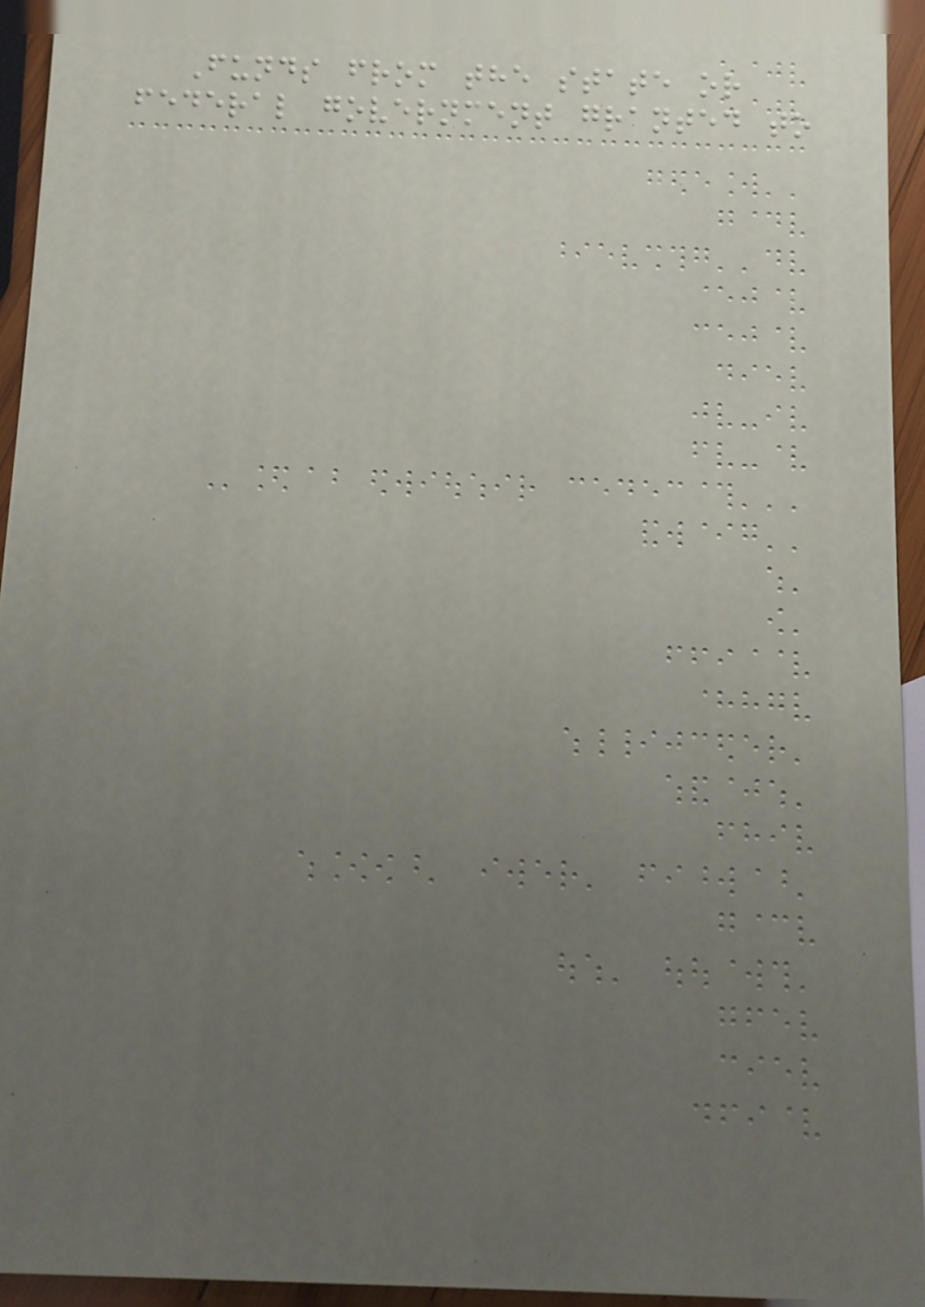Funds from the state or
federal government granted to
